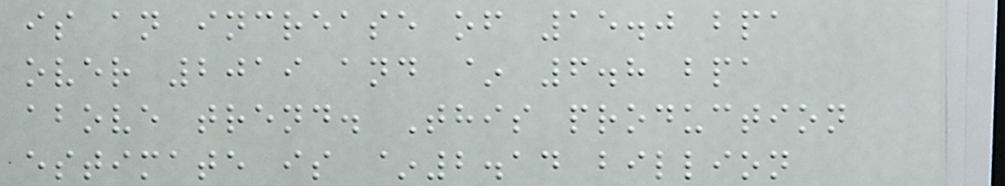is an increase of 15.0 bpa
over 2019 and ~ 6.8 bpa
above trend. This production
estimate is ~2.14 billion
